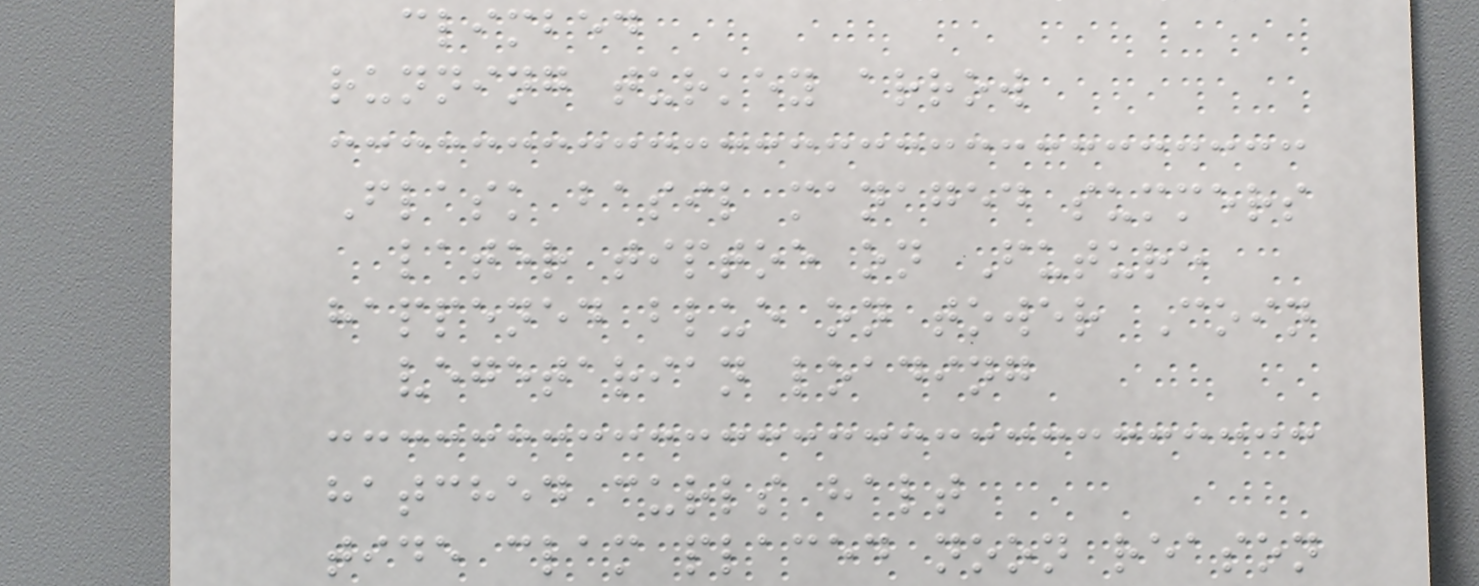climbed
running turkey arrow
Flask basil managed summers
later tiptoe on Future
happened blue on tower Coin
vegetarian loading
hatched curls halt
tide clam placed noon reason
